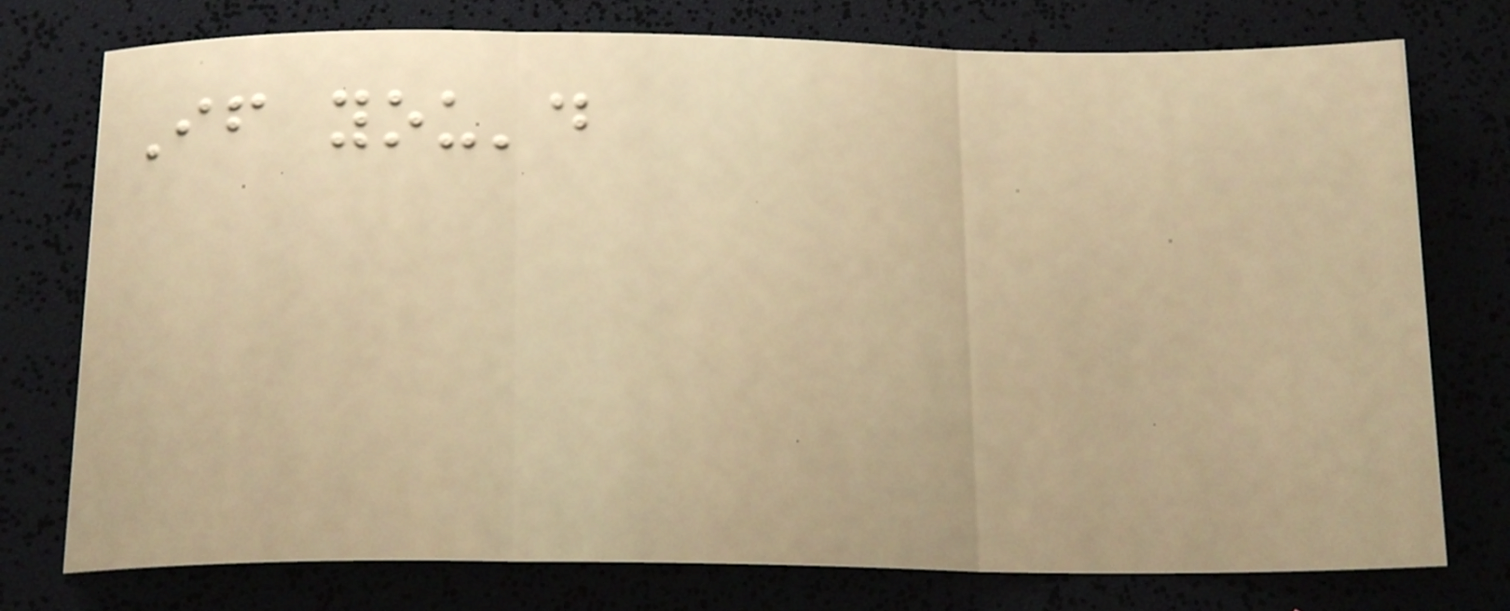If you'd
